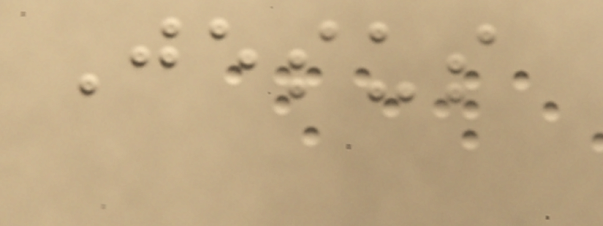Jesus
